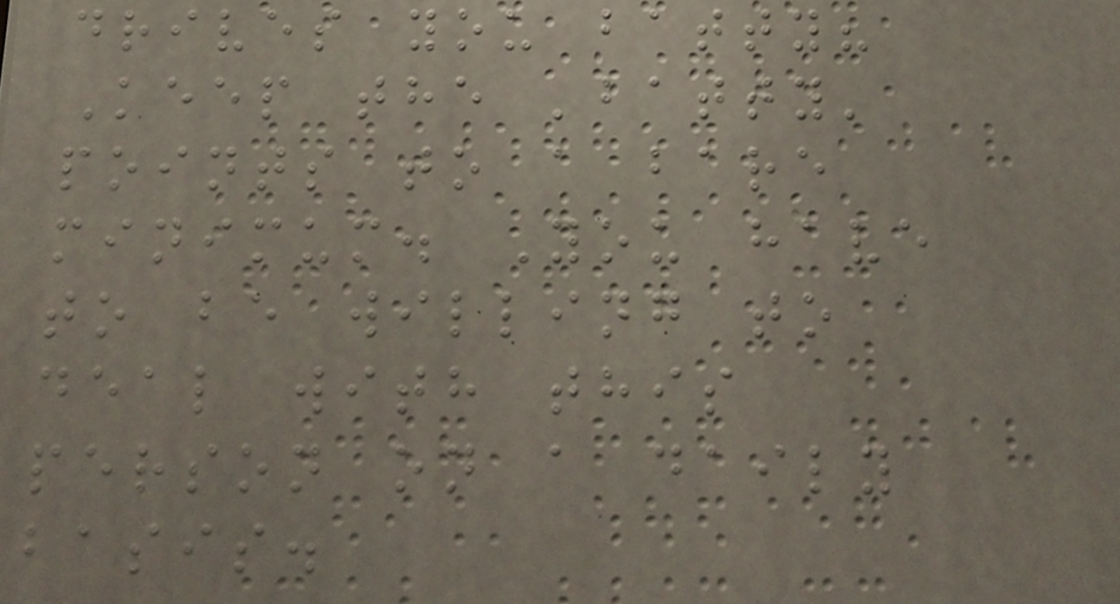drives you batty?
Keep the 'batty'
points to a bare
minimum. You have
to be willing to
deal with this
person on a daily
basis.
